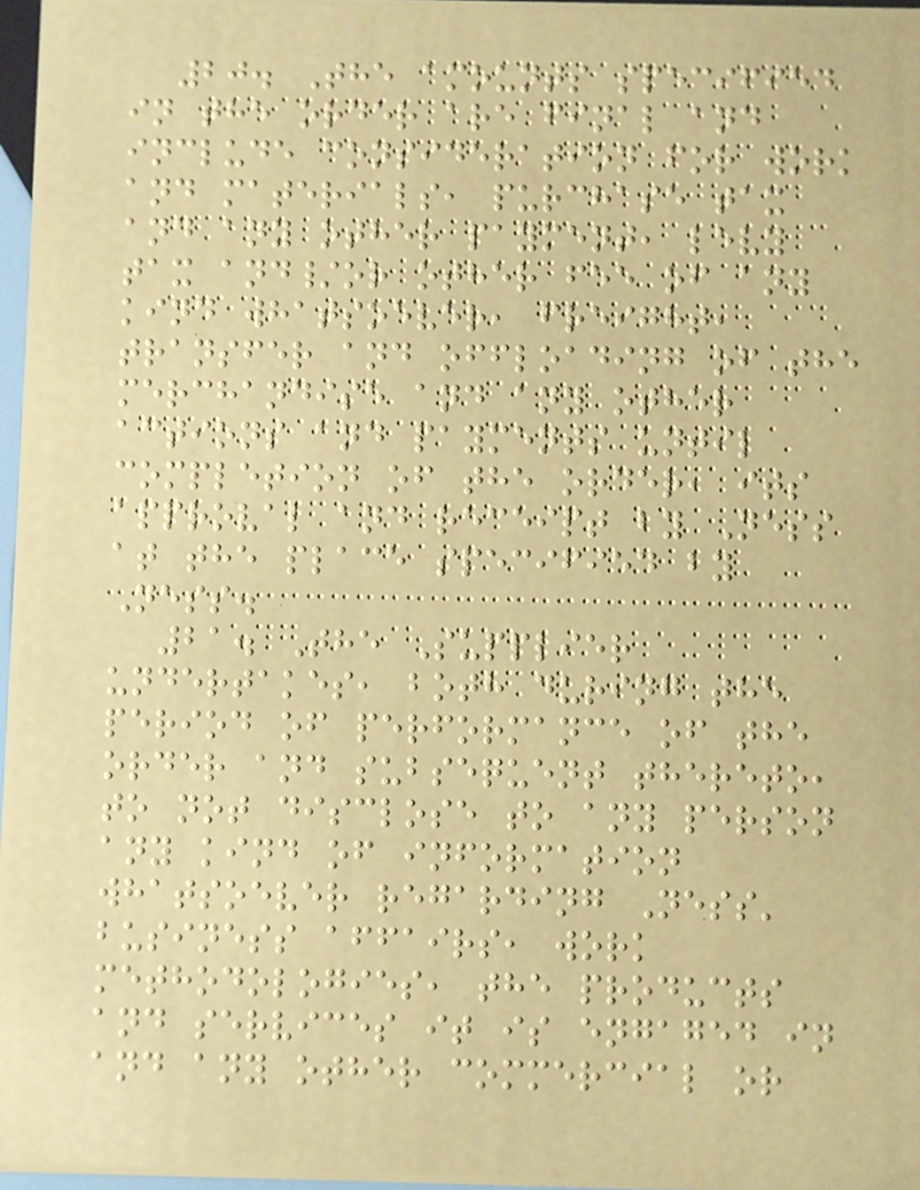20. The amounts specified
in the order are final and
include consideration for work
and materials, purchase tax
and any other payment, levy
tax and/or other fee of any
kind whatsoever, freight,
transfer and offloading of the
merchandise and any other
actions and payments until
completion of the order, its
approval and receipt by Ness
at the place specified by
Ness.
21. The Supplier
undertakes, both during the
period of performance of the
order and subsequent thereto,
to not disclose to any person
any kind of information
whatsoever regarding Ness'
business affairs, work
methodologies, the products
and services it is engaged in
and any other commercial or
